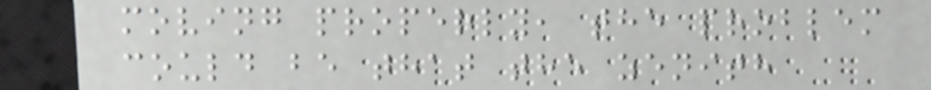moving properly, the problem
could be that the zenith
